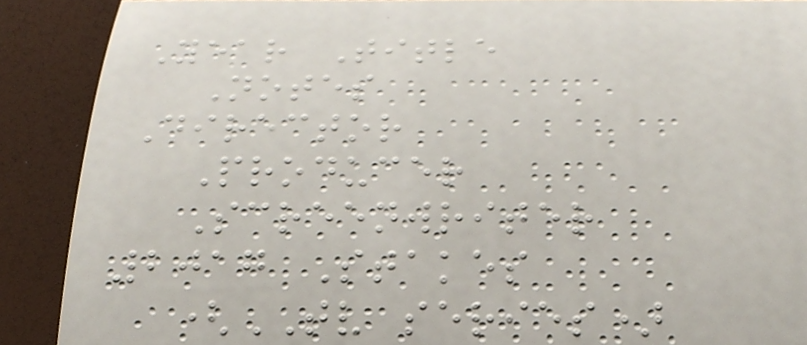Year Title
Notes
Director
Producer
Screenwriter
2017 Stakes
(TV series)
